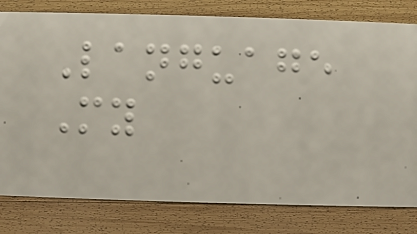Language
My
